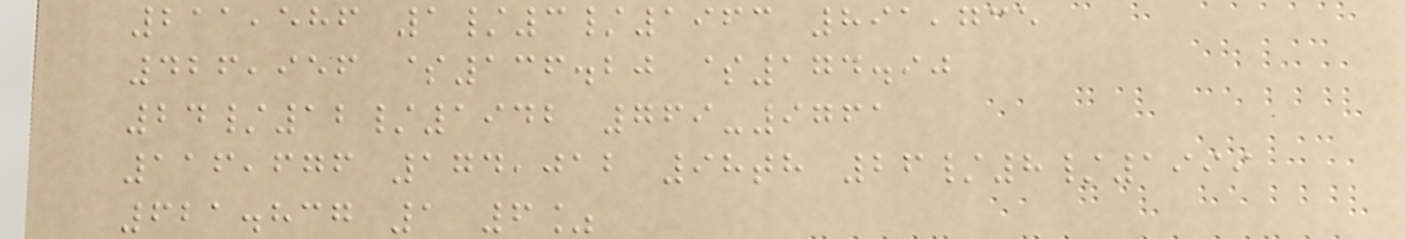211,586 1/3/1963 891,735
426,956 $136.20 $174.90
24/12/1942 769-9761
116,676 174,012 98th 26/8/1999
621.837 1 6%
